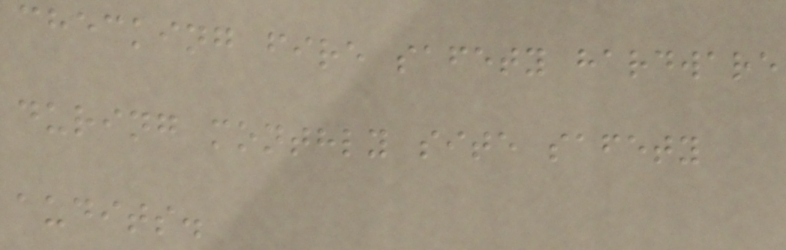checking fire safety hardware
during monthly site safety
audits.
